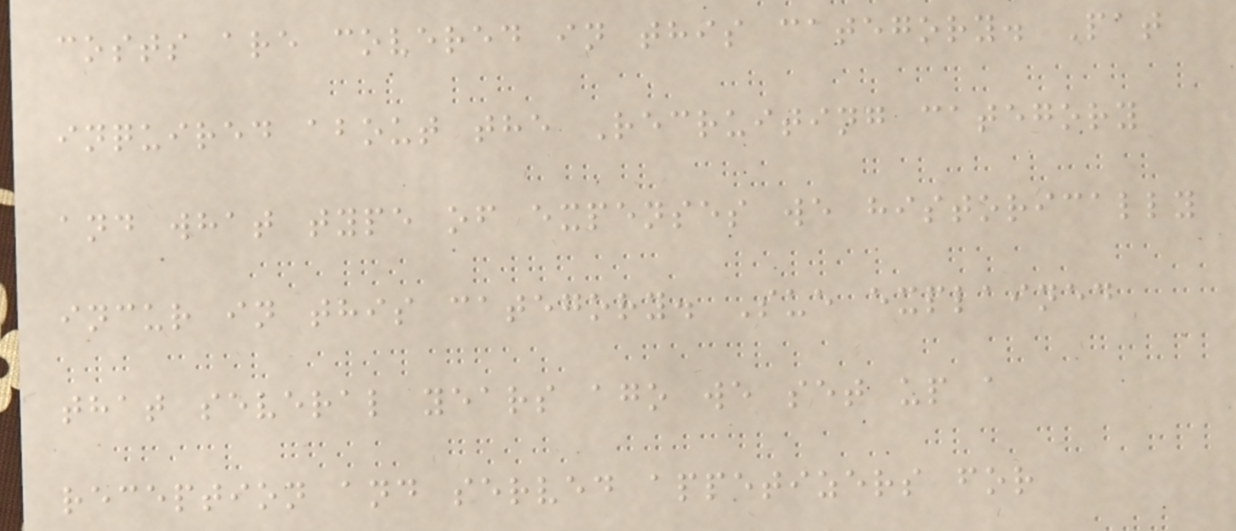costs are covered in this category. Pat
inquired about the Recruiting category
and what type of expenses we historically
incur in this category. Sue explained
that several years ago we set up a
reception and served appetizers for
